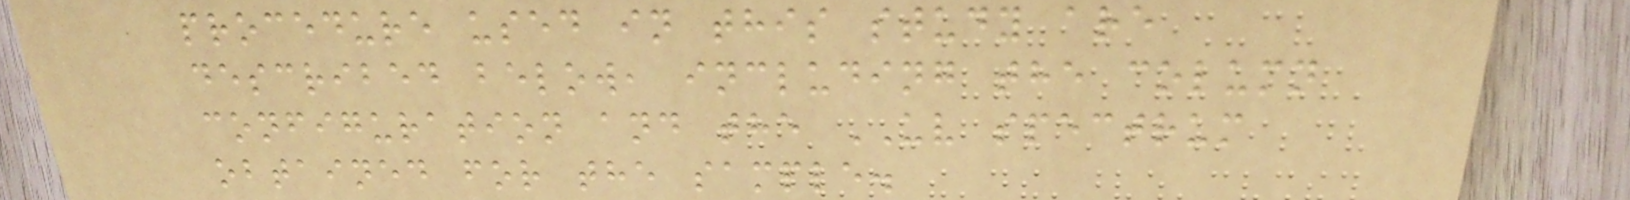procedure used in this study are
described below, including the column
configuration and the UV spectrum
obtained for the sample.
